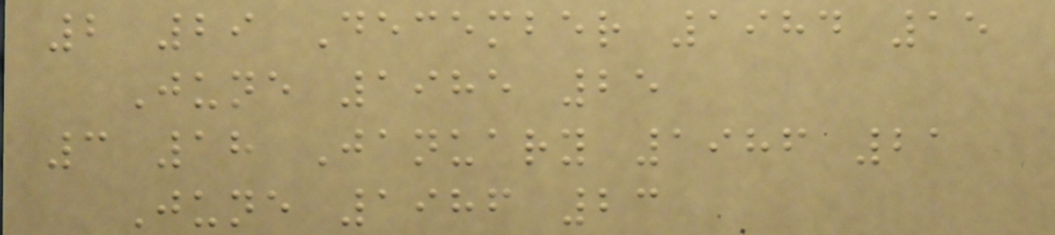2 29 December 1984 15
June 1985 25
3 18 January 1986 21
June 1986 23
